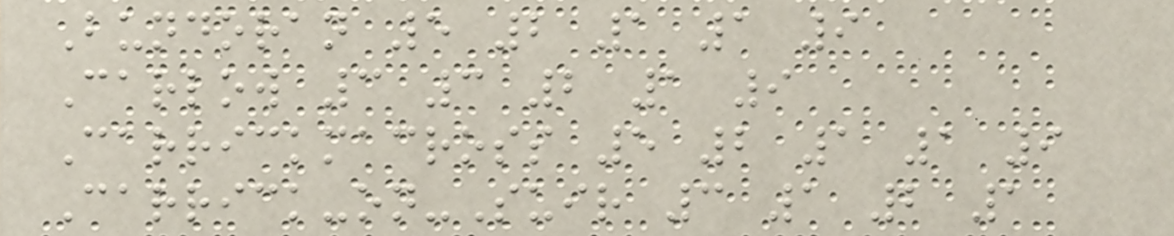Bundoran 5 2 1 1 9
Carlow 3 3 2 1 9
Carrickmacross 5 2 1 1 9
Carrick-on-Suir 3 1 2 1
